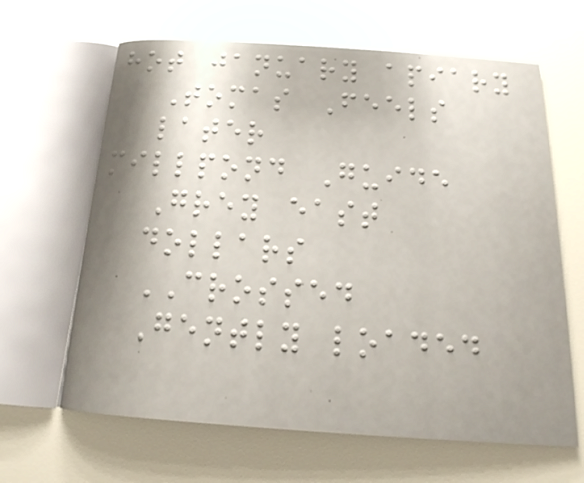hot january apiary
Tomas Feels
later
millpond Guide
Grey east
dollars
CROSSED
Gently loaded
